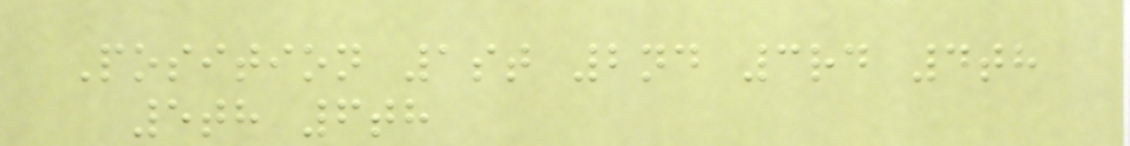Position 1st 2nd 3rd 4th
5th 6th
